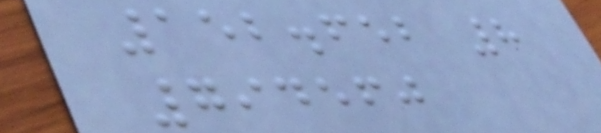152.652 8
794560
